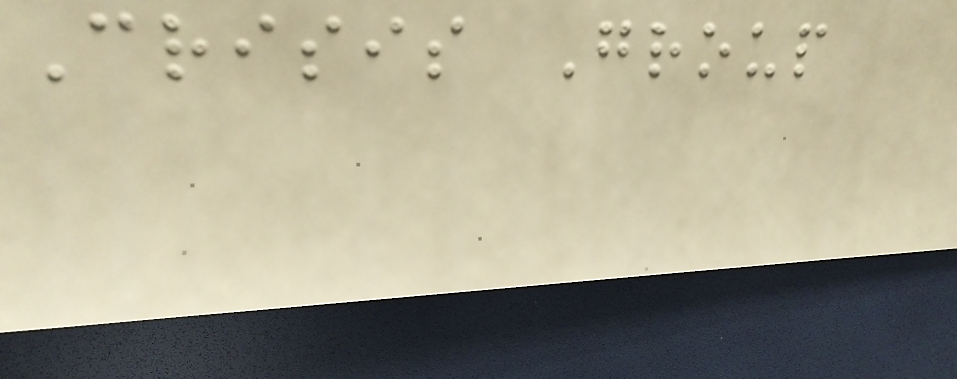Crisis Group
